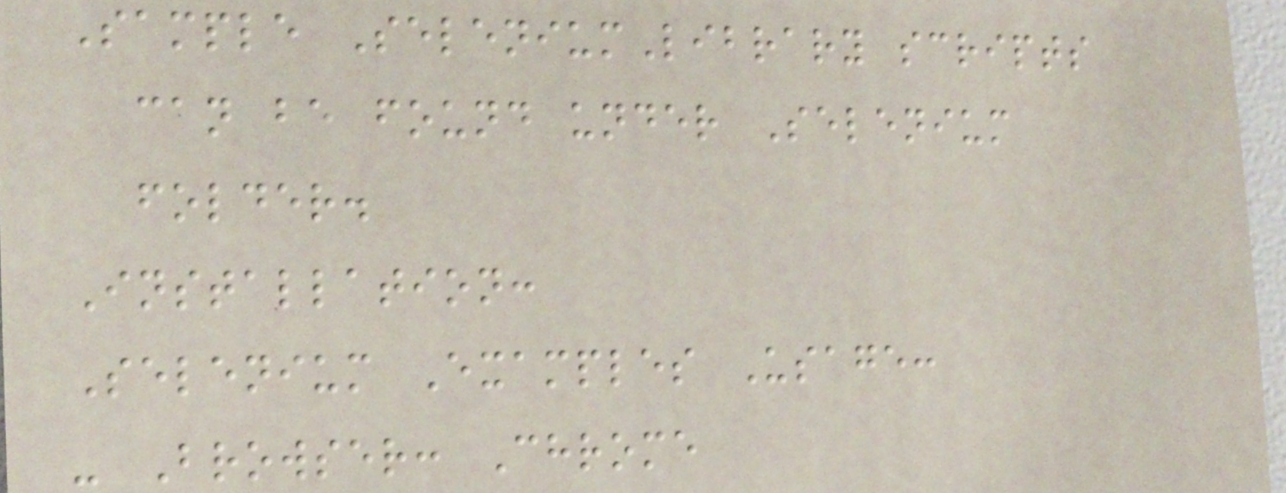Sample SeleniumLibrary scripts
can be found under Selenium
folder.
Installation:
Selenium Examples Usage:
- Browser: Chrome
